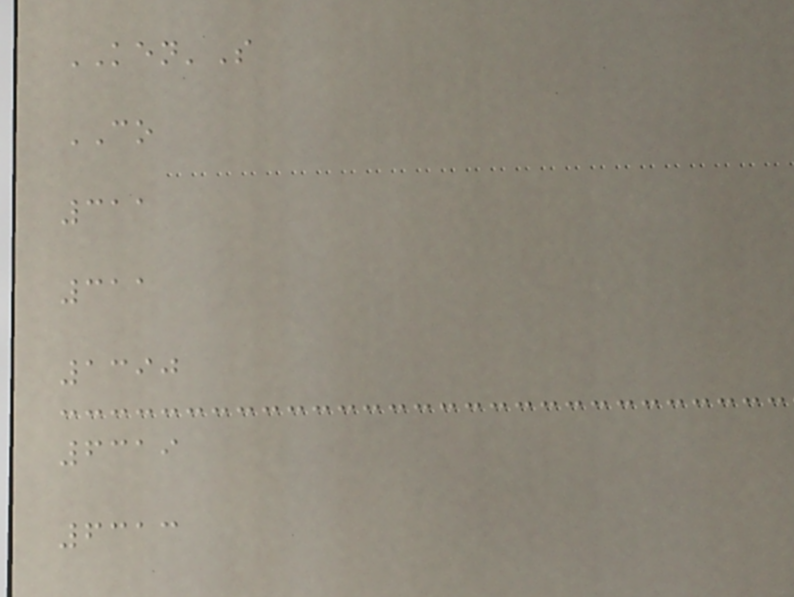KEN'S
CO
311
311
1390
6319
6313
